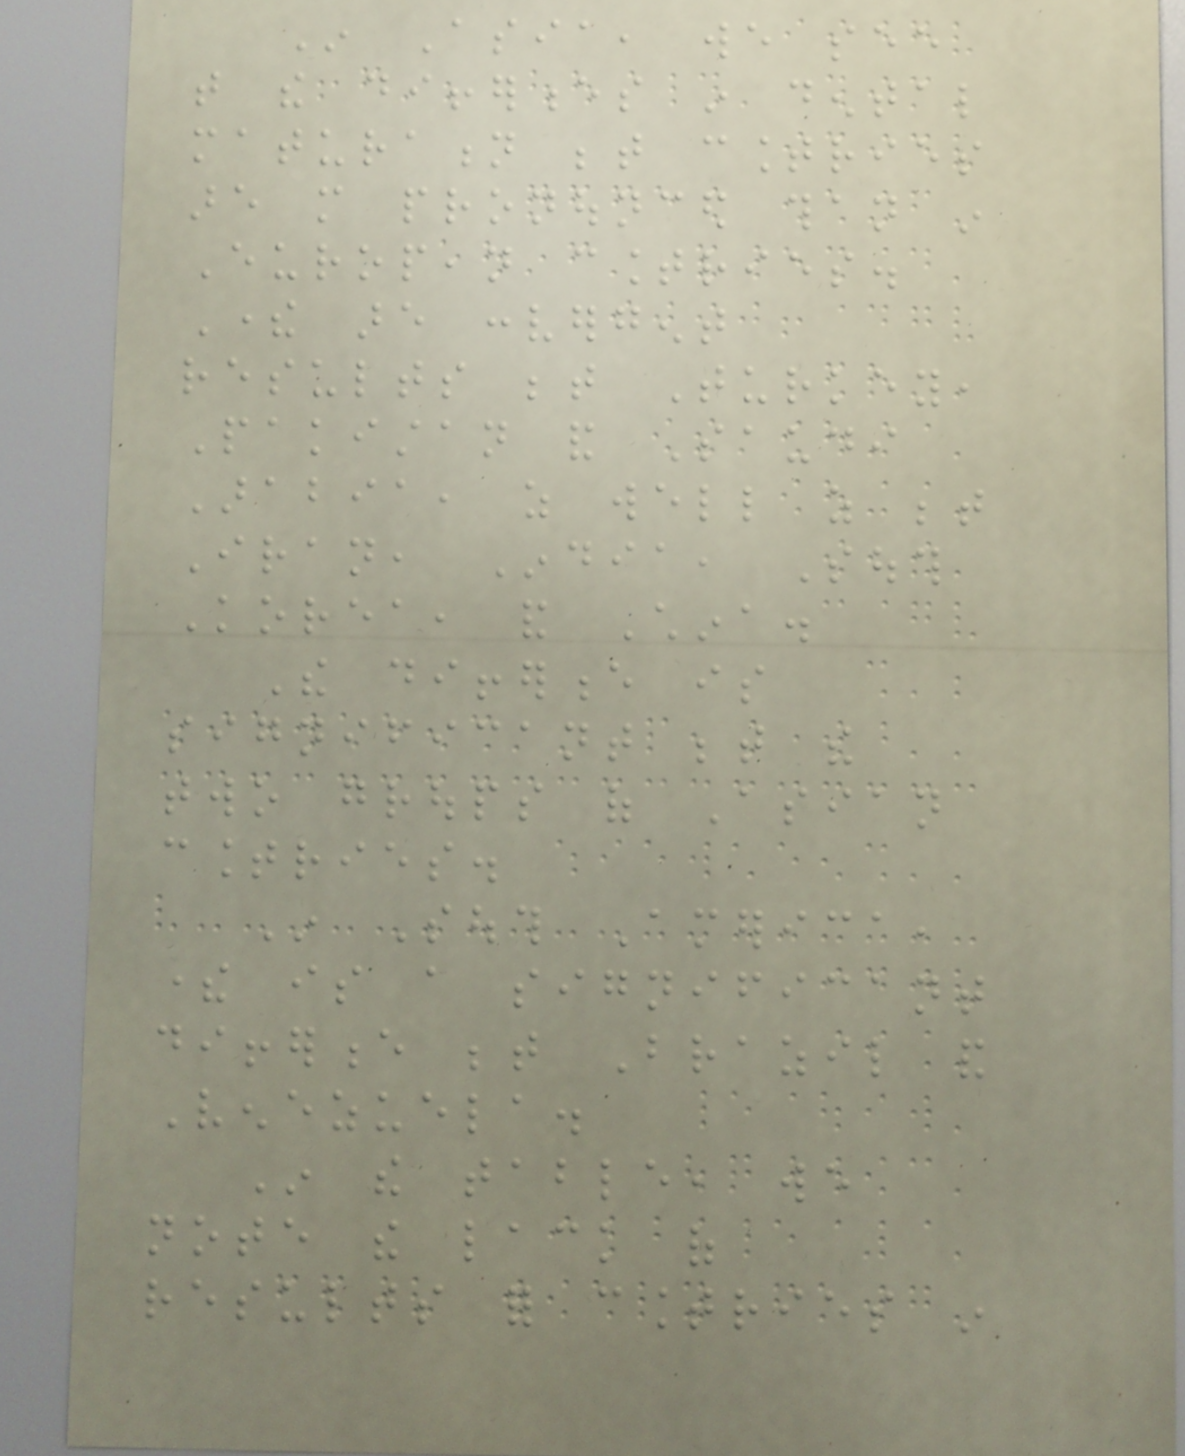In Asia, we see
that the differences in dental
maturation between countries
are more pronounced than in
European countries.
There are convergent
results between Turkey,
Pakistan and Saudi
Arabia, as well as between
Iran, India, South
Korea, and China.
The difference is
significant between the
two groups of Asian
countries.
In South America,
there is a significant
difference between Brazil and
Venezuela.
In the table, we
note the lack of
results for countries in
